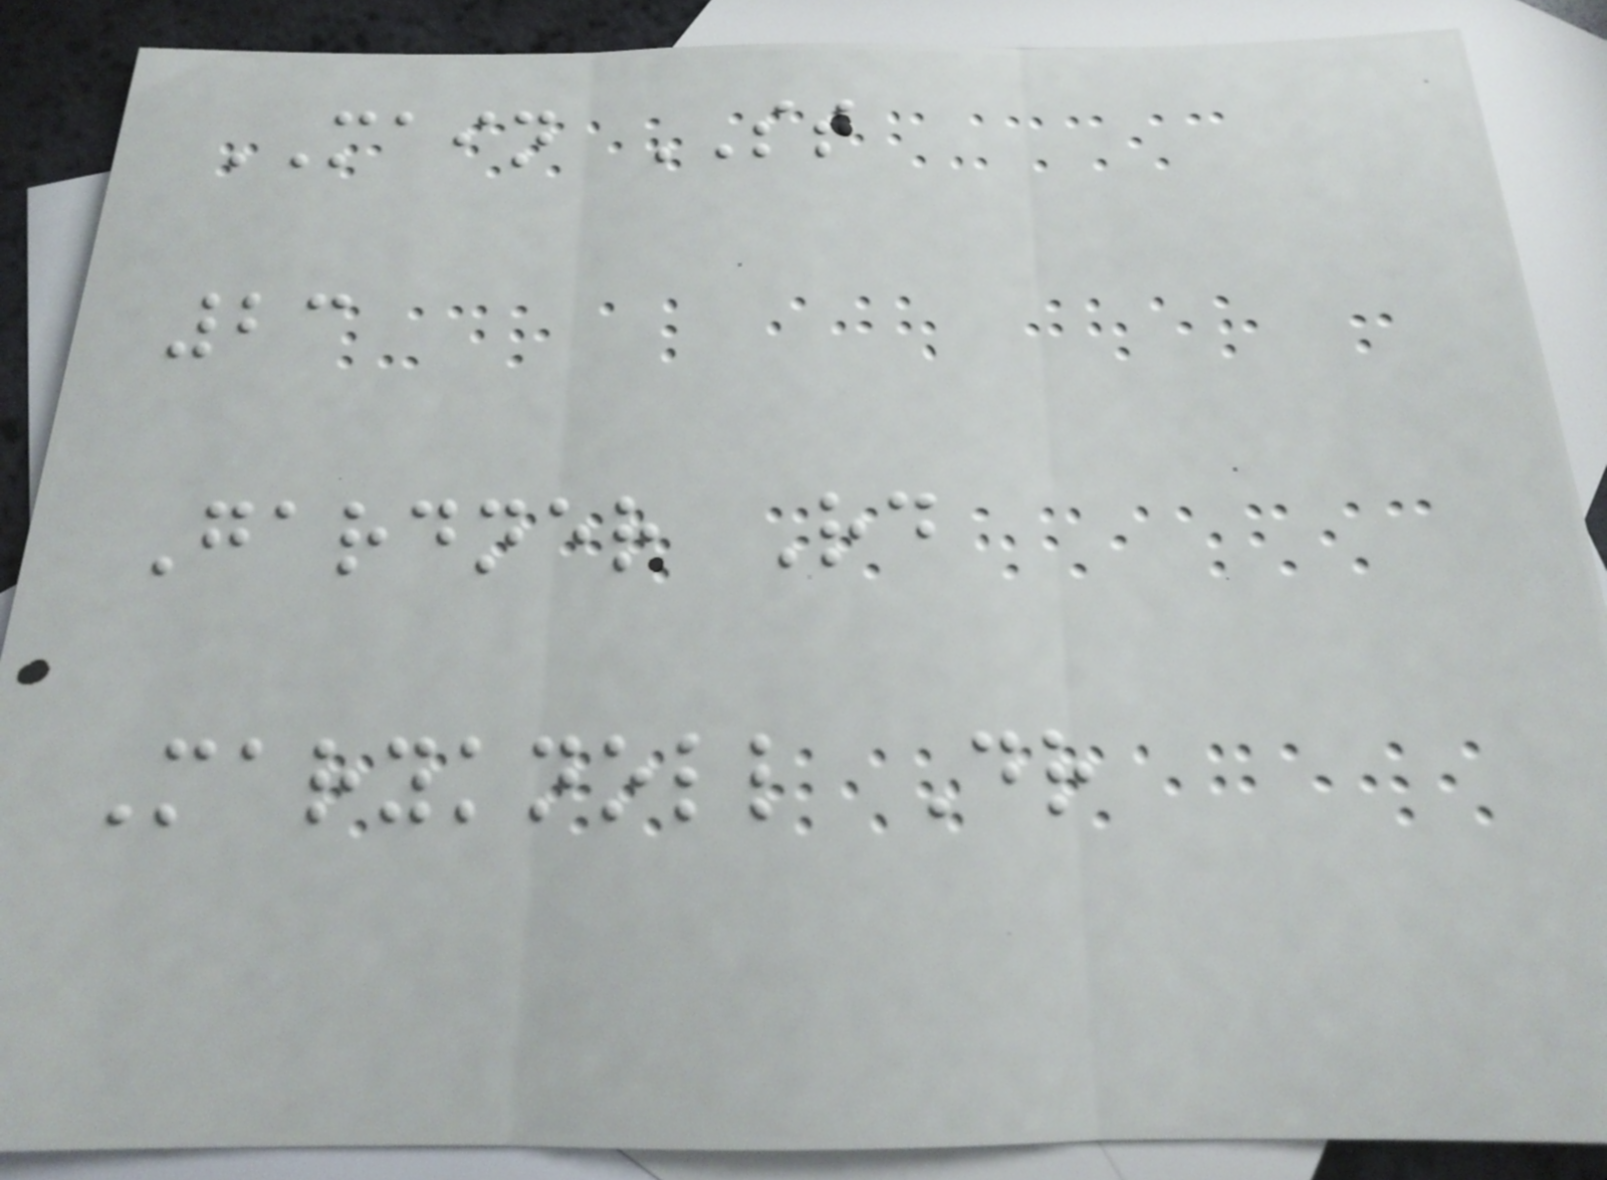MAIN ST
23
Gardner Rd
Maryknoll Dr
